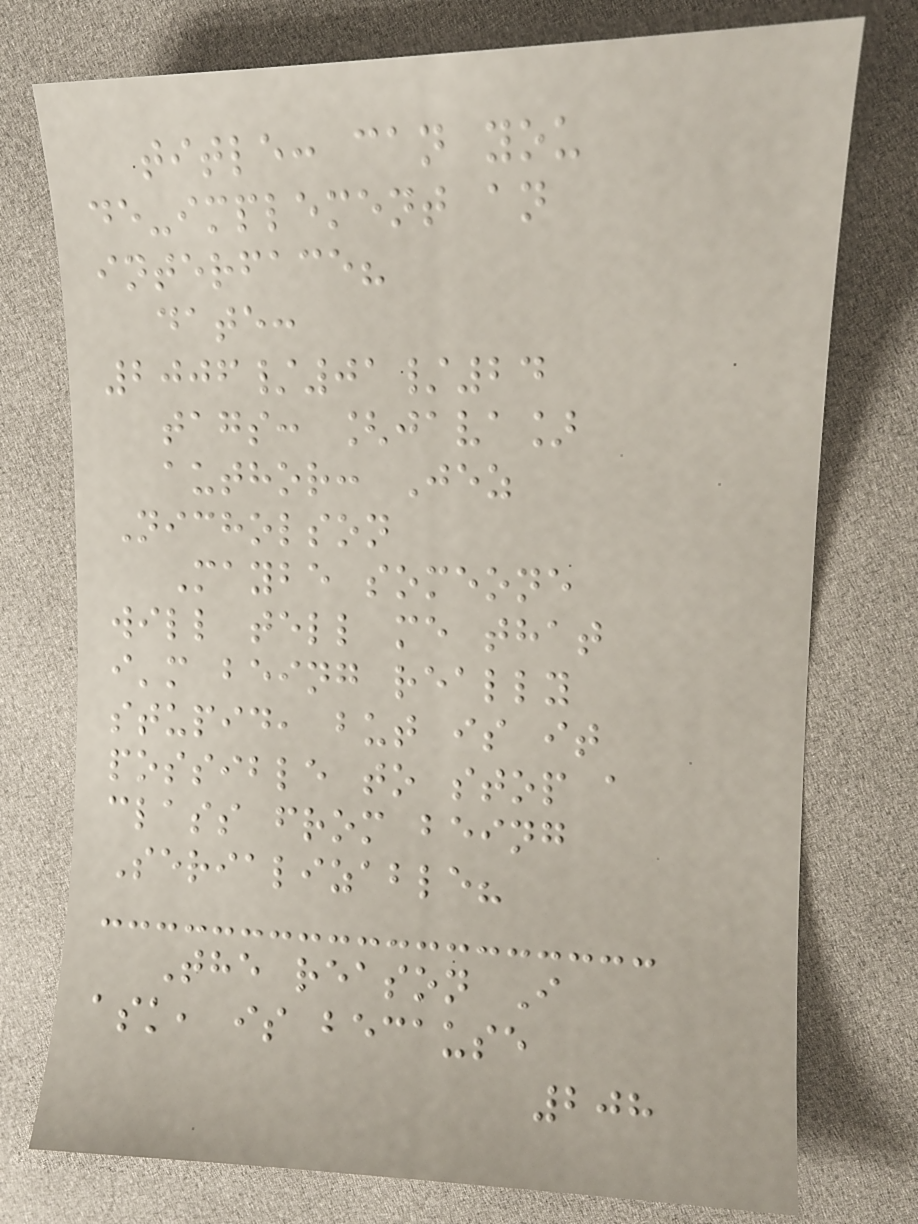title: can you
de-implement an
interface?
date:
2006/01/24
tags: [java]
author: Jez
Nicholson
Maybe someone
will tell me that
i'm being really
stupid, but is it
possible to stop a
class from being
Serializable?
The reason I
ask, is because
208
